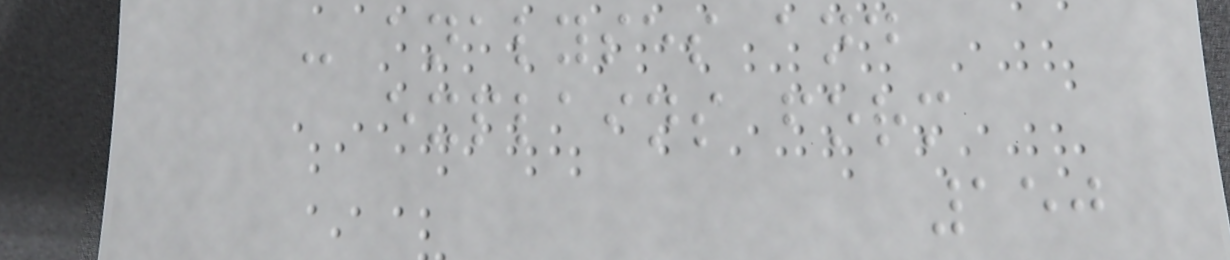- analyses and
explains form
150
